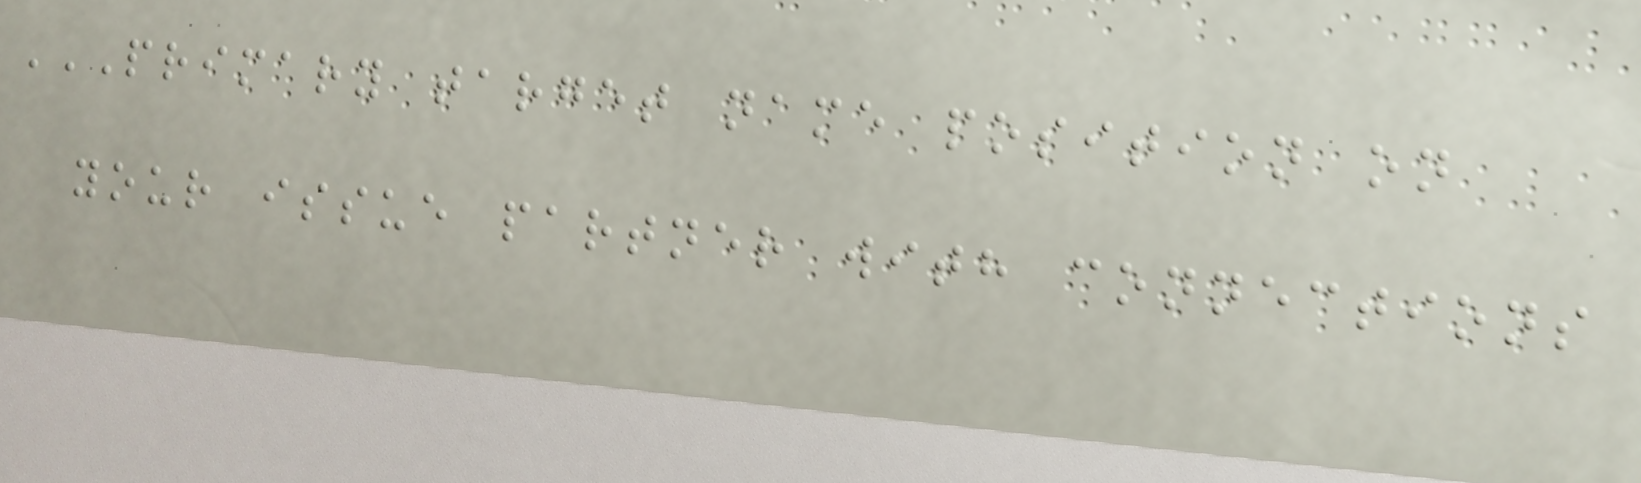PRIMARY TARGET NAME POSITION ON
YOUR ISSUE PARTNER WITH CONNECTIONS
